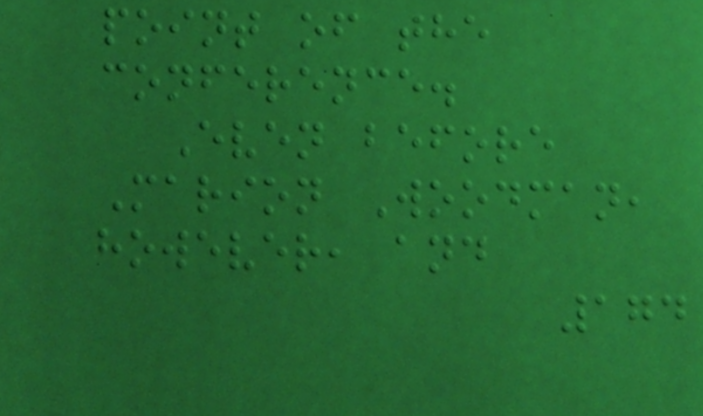point of the
conference.
Even before
Marion Woodman,
however, and
174
